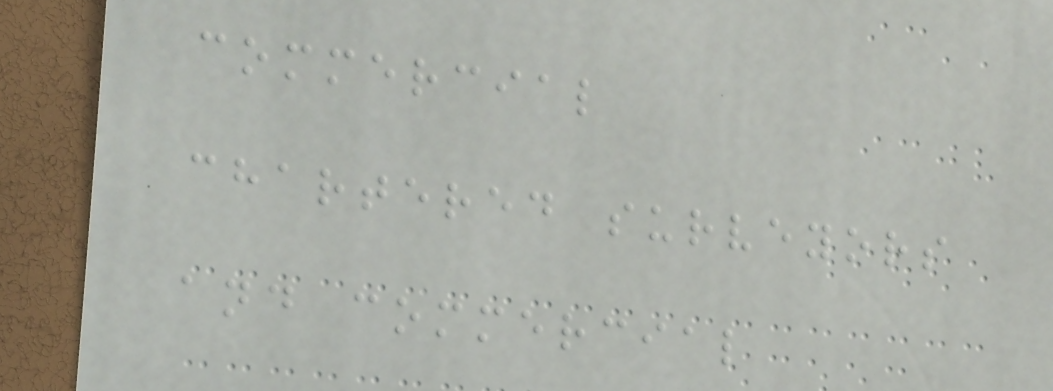commercial
chartered surveyors
and commercial
